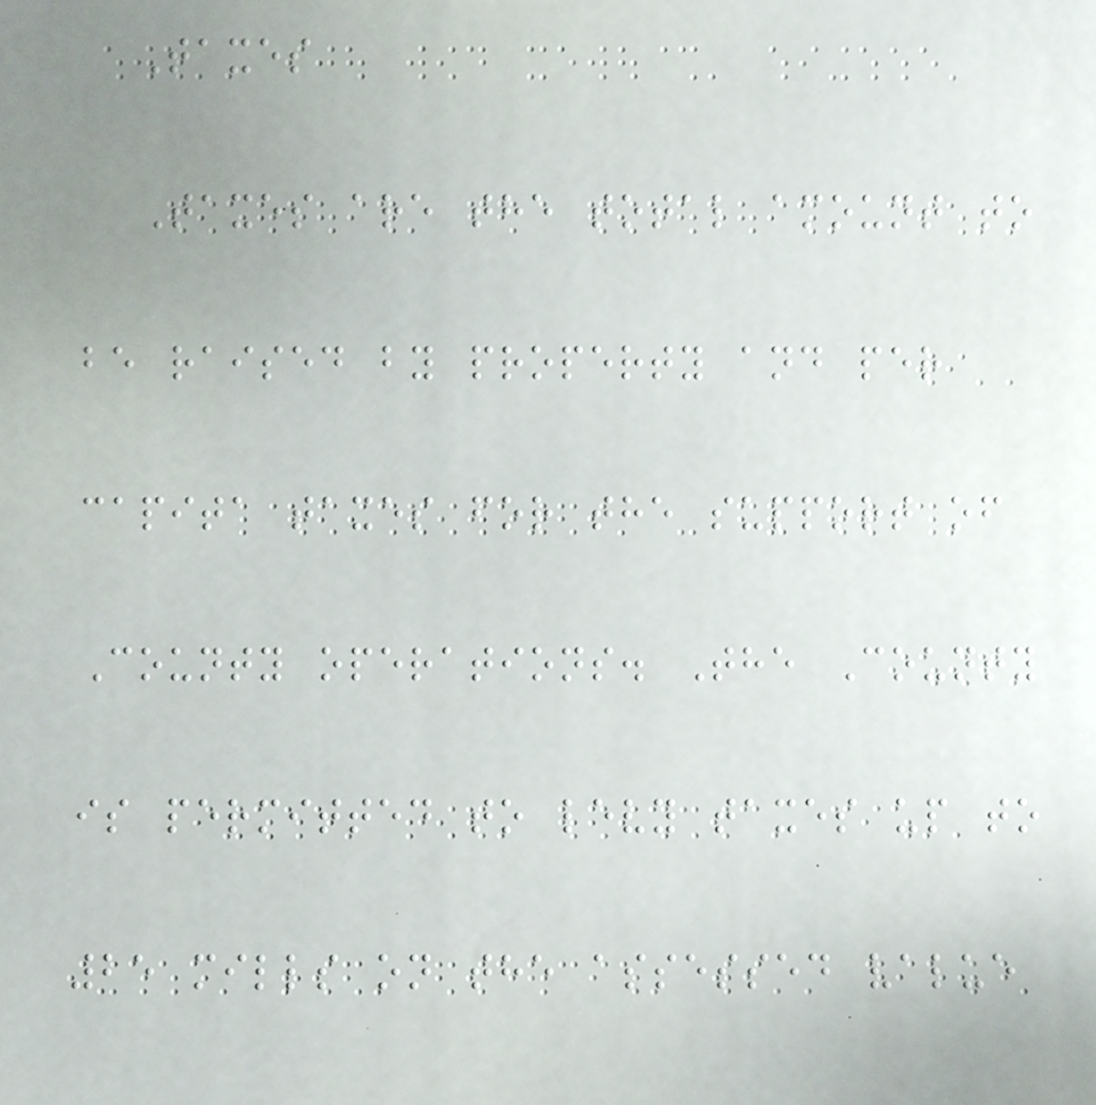Taxes
Taxes are the total amount to
be raised by property and per
capita taxes for the support of
County operations. The County
is permitted to levy taxes up to
25 mills on the assessed value
